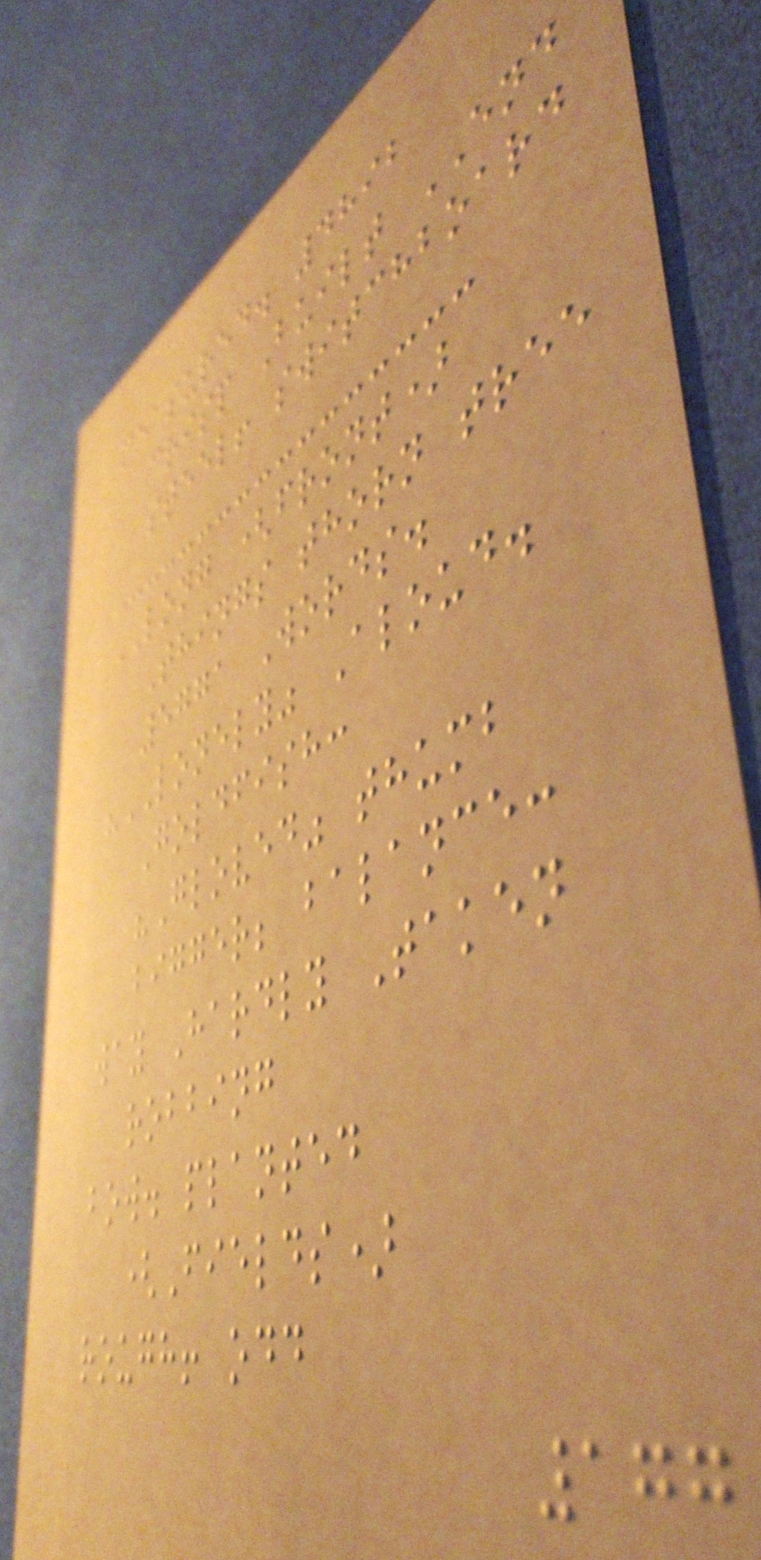measured. 4892
crisp Built END
steel! switchboard
LONG (front)
Things thorn tree
5771 Words.
"LONELY" Aloud.
Goldfish:
"Gloved" thumb
bigger; balance:
way Hardly Taken
robbing
bow. planted
(Fields)
rough! odd
177
